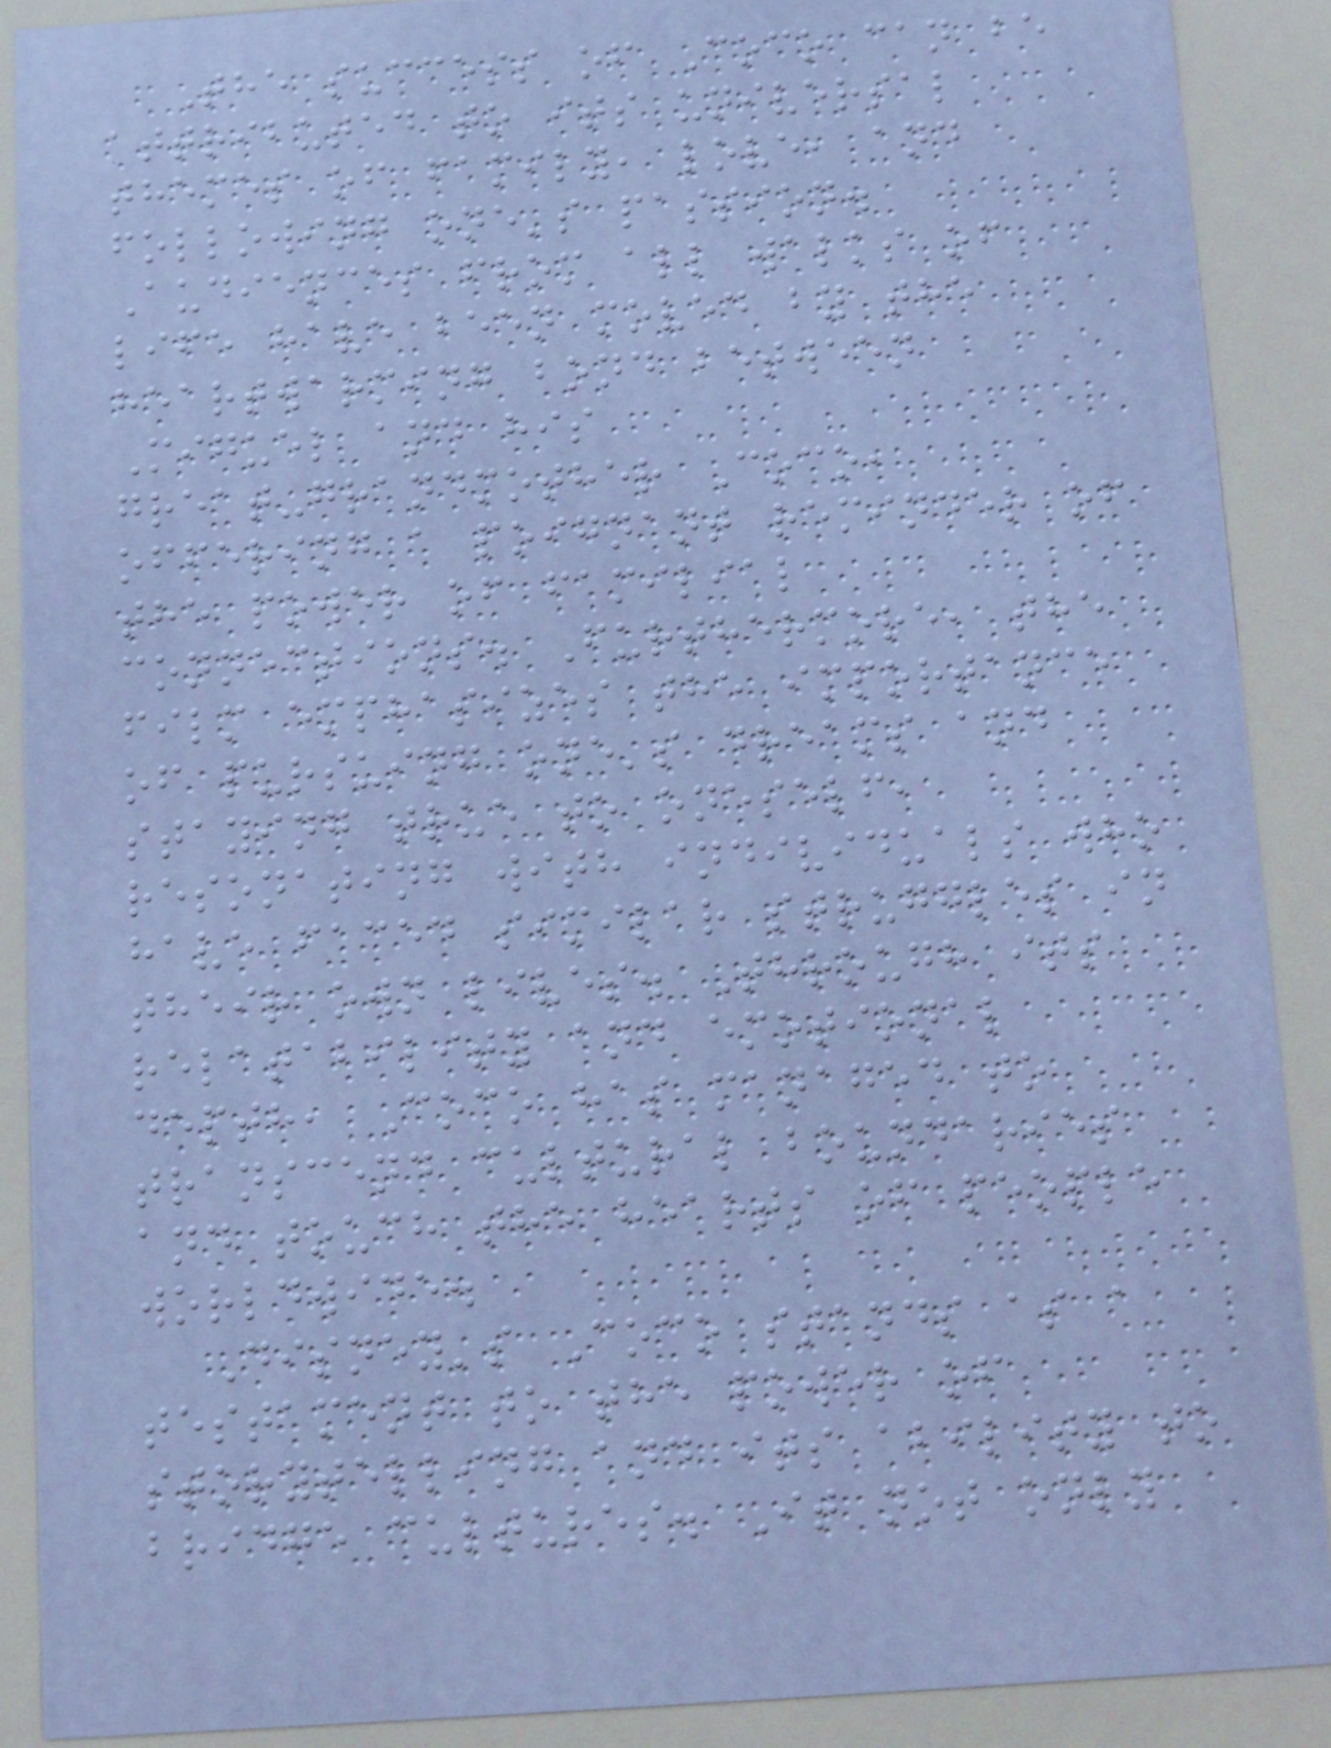The success of Coco can be
attributed to its universal
themes of family, love, and
following one's passion.
Audiences from all walks of
life have been moved by the
heartwarming bond between
Miguel and his
great-grandmother Coco,
offering a poignant reminder of
the power of familial
connections. Furthermore, the
film emphasizes the importance
of pursuing one's dreams and
staying true to oneself,
resonating with individuals who
have faced similar struggles in
their own lives. Through its
relatability and emotional
depth, Coco has managed to
transcend cultural boundaries
and touch the hearts of people
worldwide.
Disney's Coco stands as a
testament to the power of
storytelling and its ability to
bridge cultures. It not only
